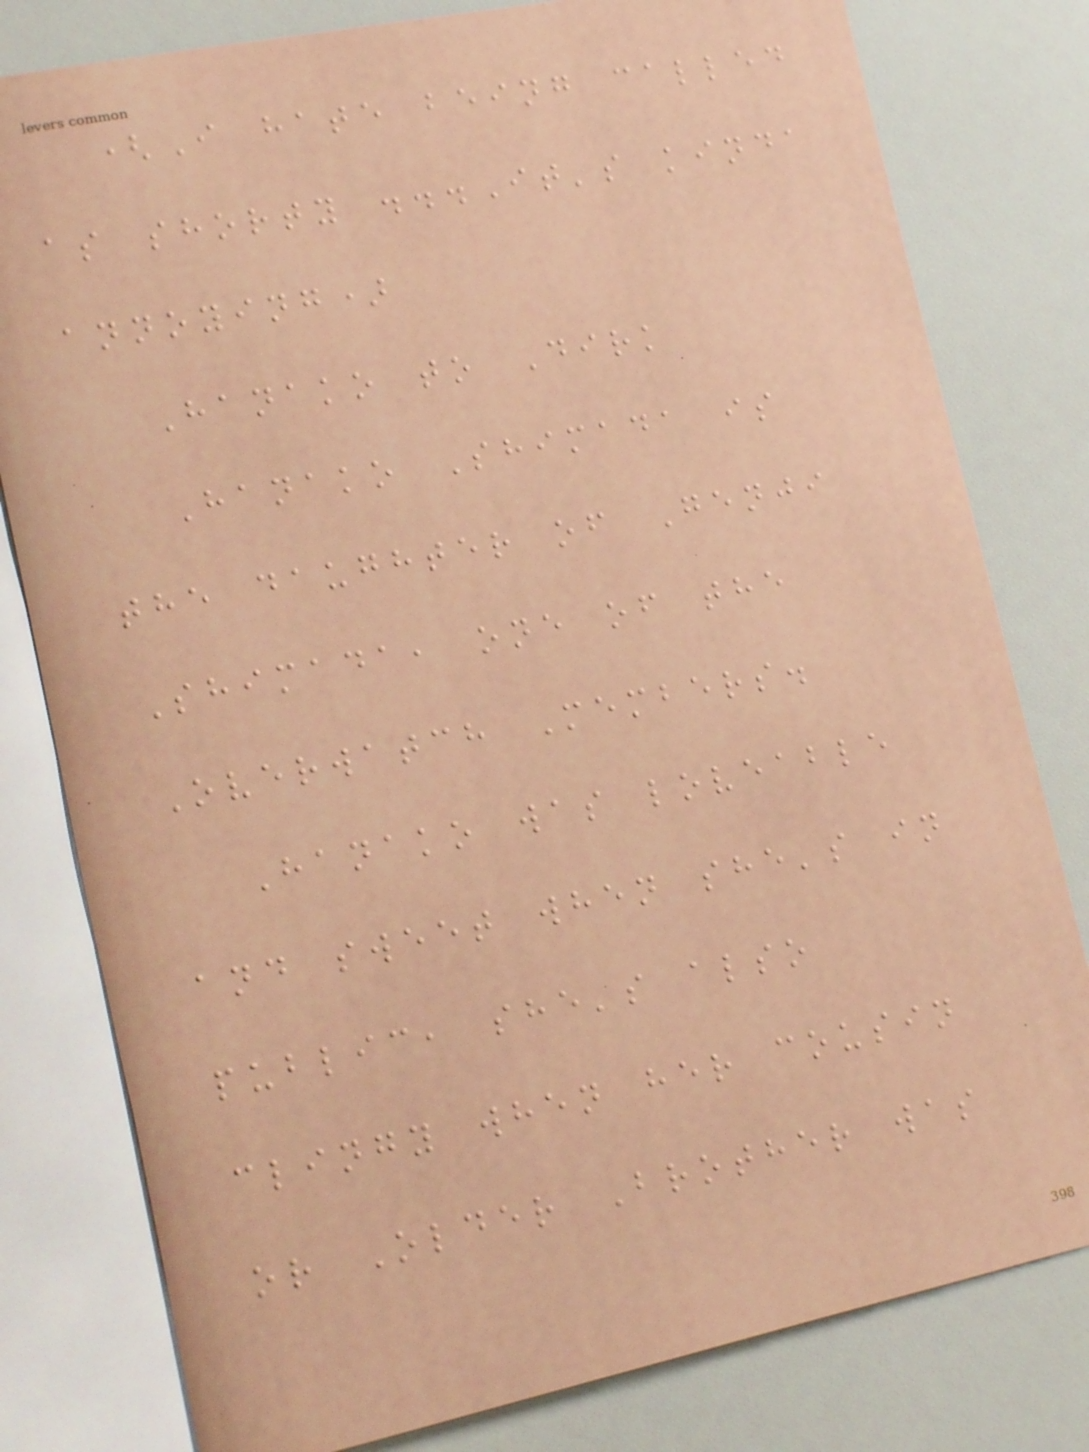(I hate being called
as shorty ...It's kinda
annoying)
Hanako to Dirk
Hanako Shimada is
the daughter of Genji
Shimada, one of the
Overwatch Members.
Hanako was loveable
and sweet when she's in
public, she's also
clingy when her cousin
or Older Brother was
